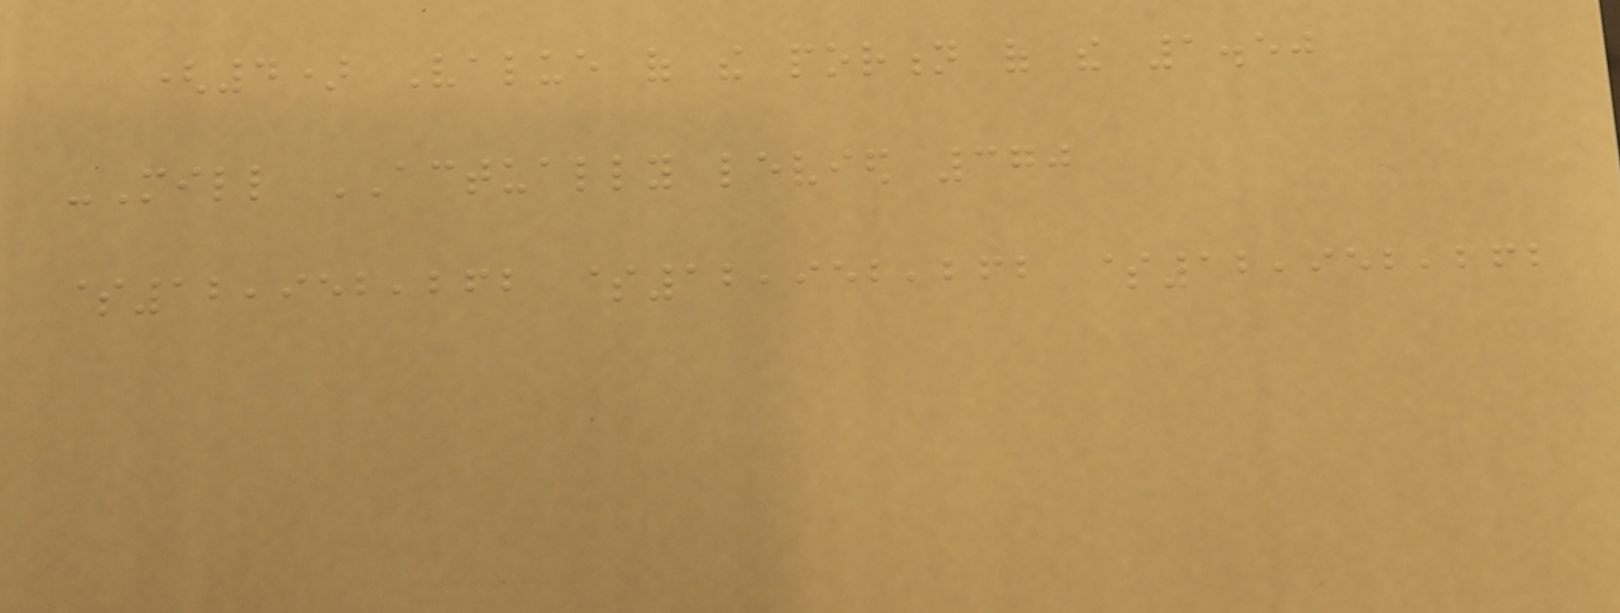(4) Value of the portion of the 1.50
-Mill ACTUALLY levied 370
$12,952,262 $12,952,262 $12,952,262
